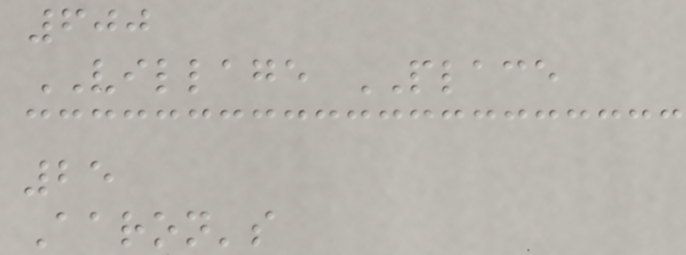600
VILLAGE PLACE
25
Aaron's
